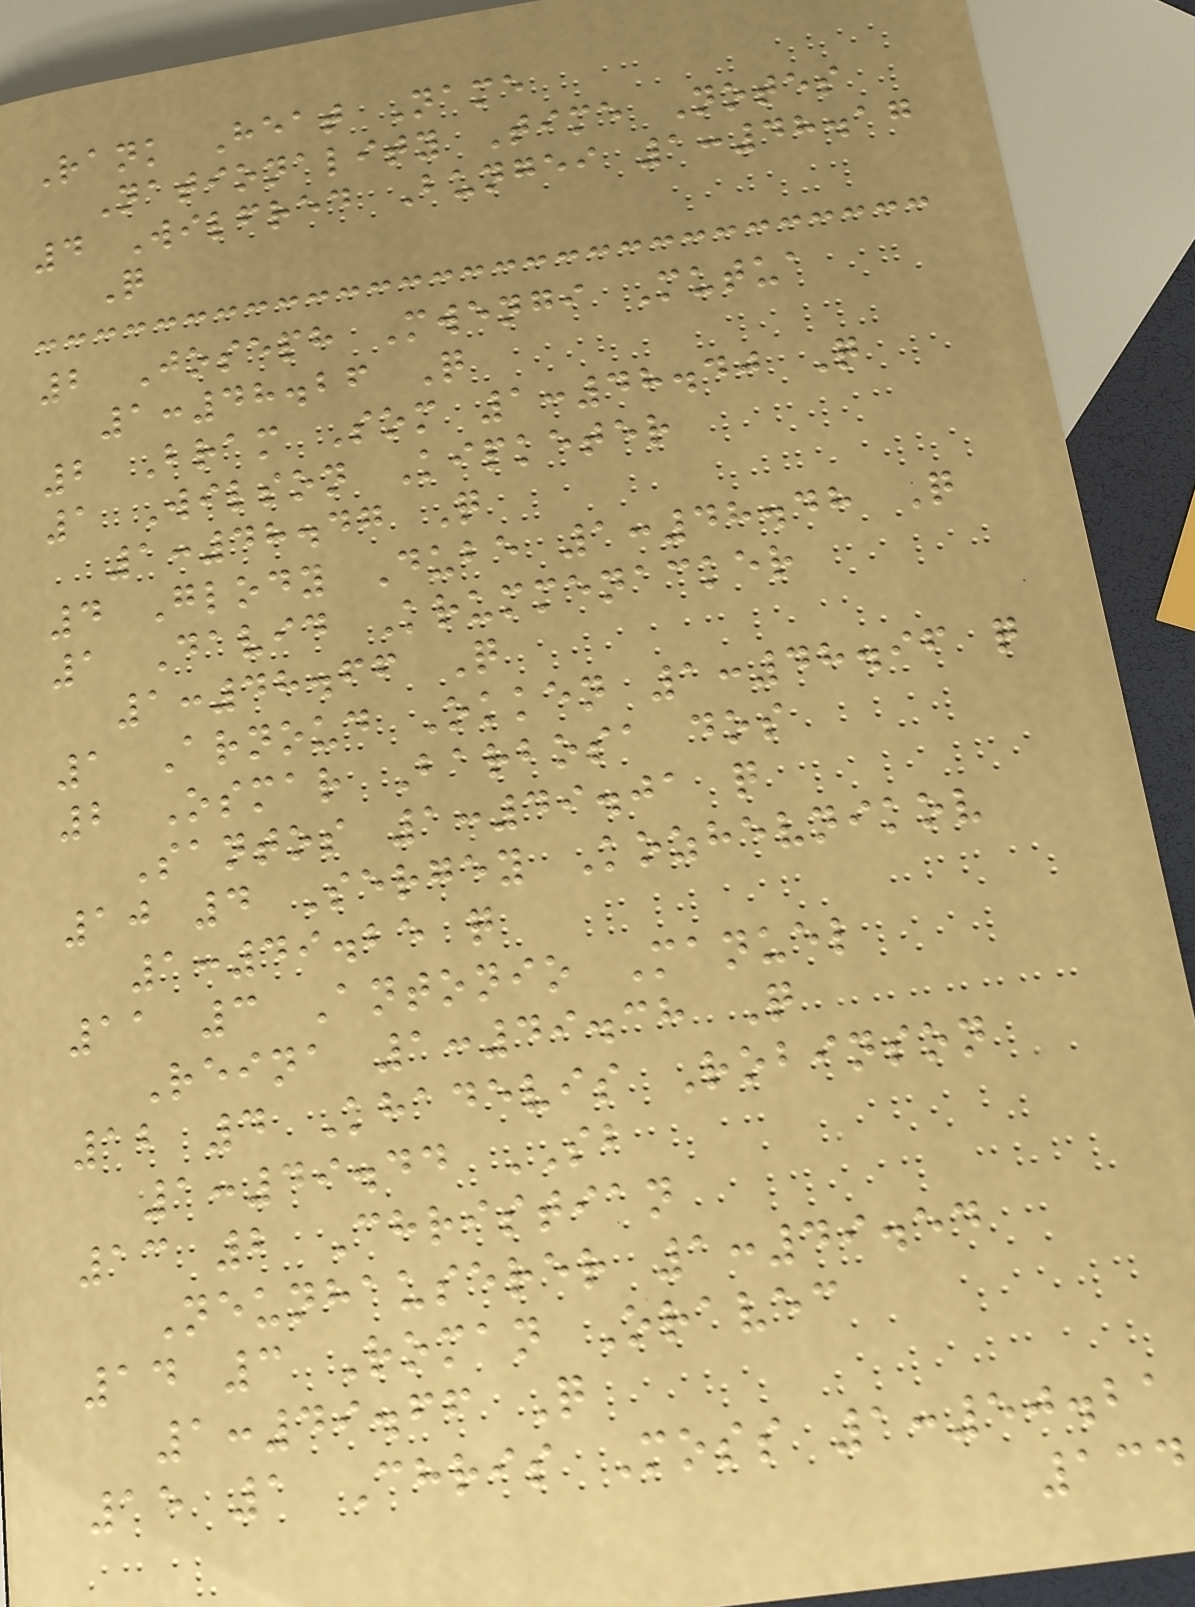Rank Heat Name
Nationality Time Notes
4 Wilfred Bungei 1:48.17
Q
2 Joseph Mwengi Mutua
1:48.26 Q
2 Bram Som 1:48.40 Q
1 Wilson Kipketer
1:48.47 Q
4 Glody Dube 1:48.48 Q
1 David Krummenacker
1:48.66 Q
1 Arnoud Okken 1:48.96 q
2 Osmar Barbosa dos
Santos 1:49.01 q
10 4 Sergey Kozhevnikov
1:49.25 q
11 3 Antonio Manuel
Reina 1:49.38 Q
12 4 Khadevis Robinson
1:49.44 SB
13 2 Christian
Neunhauserer 1:49.54
14 3 Roman Oravec
1:49.66 Q
15 1 Chris Moss 1:50.21
134
